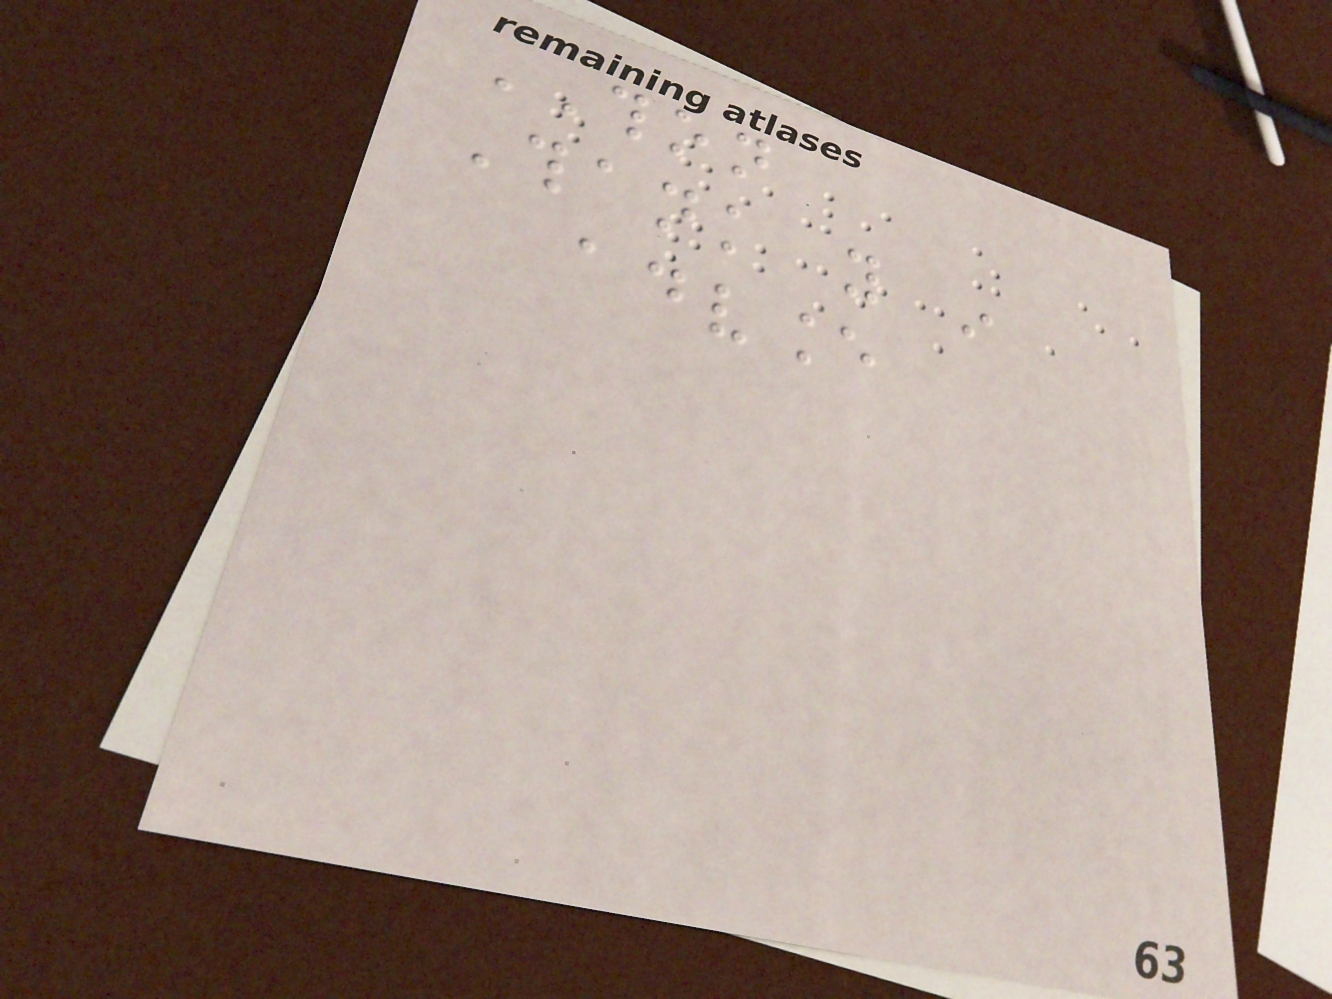THON
Thank you in
advance
